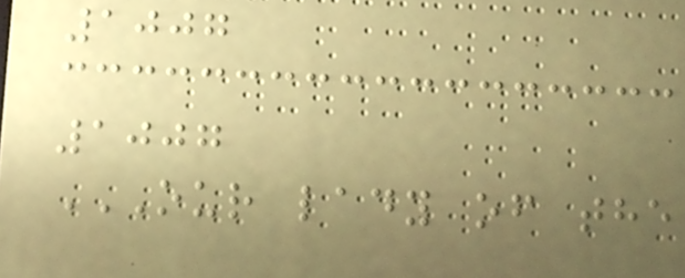1007
1007
OUR LADY OF THE
